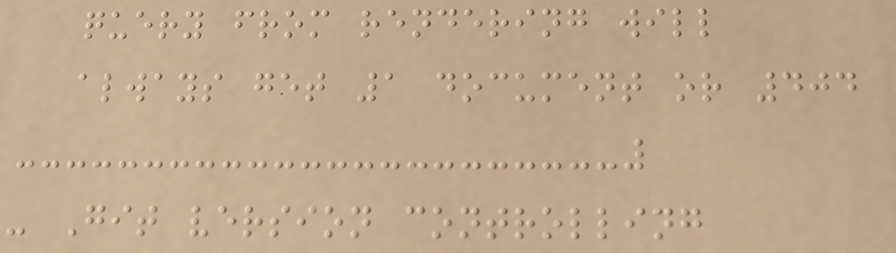query from rendering will
always get 1 document or 404
- Git version controlling
